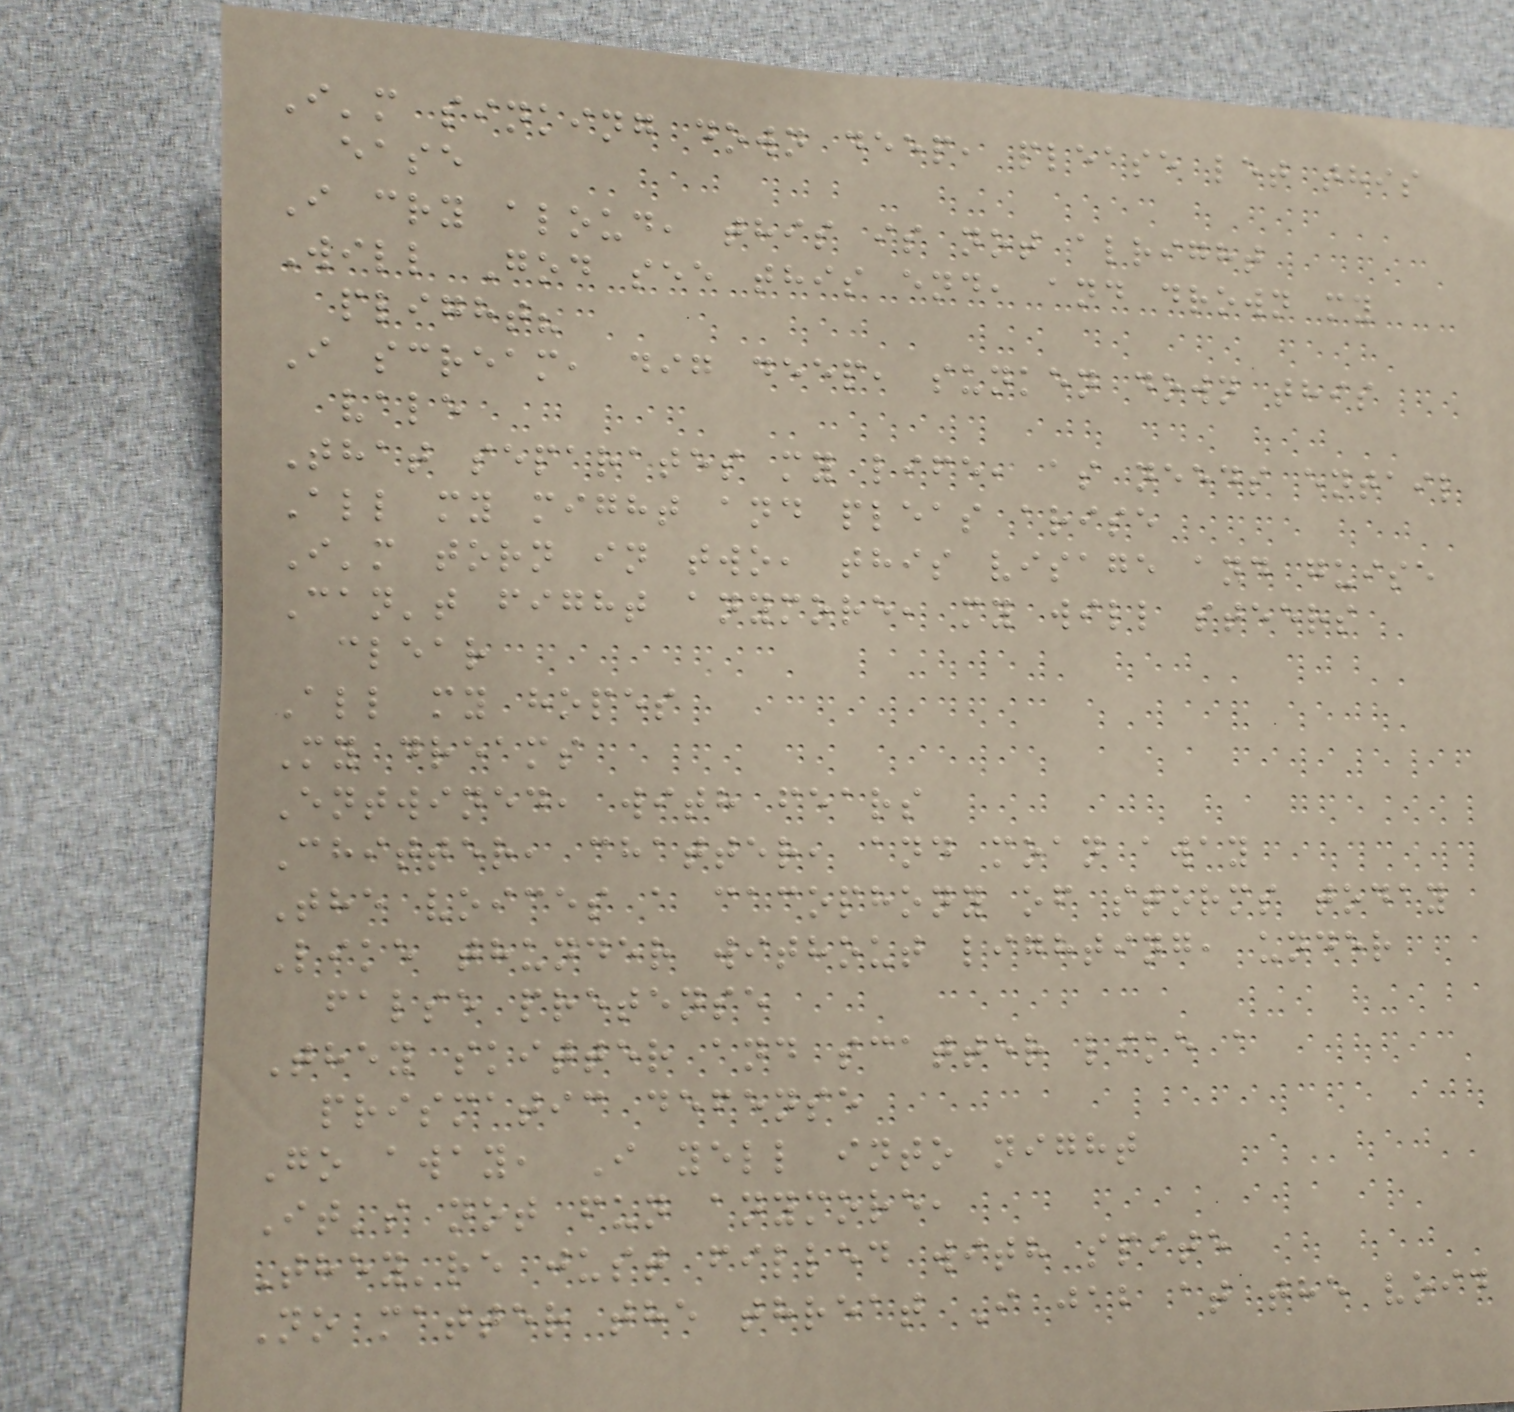I'm sinking down deep, please let this
ease
I cry aloud, this is not alright
Will God see this end, and drown my
plight?
I scream, dig deep, sunken down this
vale
That separates my life, as needs entail
All my might and pleas arise
I'm torn in two, this visage and guise
Can't fight anymore, my will steers
clear
All my hopes
My dreams
Entwined, with fears
Chitter, chatter, and moan away
The voices a cacophony of storms today
Like thunder without lighting, under
false pretense
They skitter and scatter like a
prismatic defense
Go away, I yell into night
It's not fun anymore,
They're just filled with spite
No matter the threat I jab at the void
